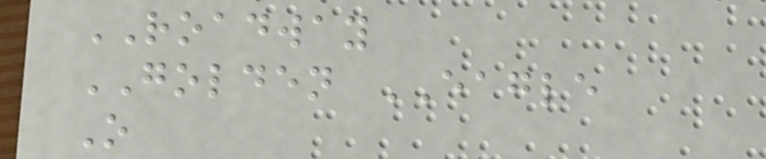ROADWAY
GOLDEN EAGLE
O
